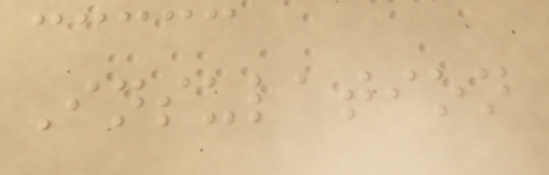Insulation
